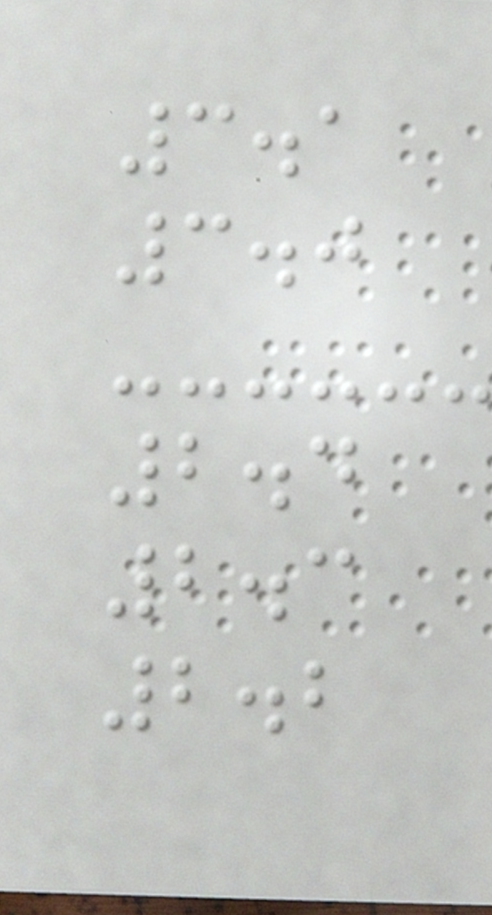3.1
3.0
2.4
2.3
2.2
